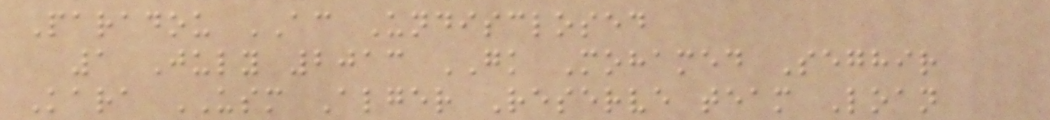Paradou AC Undisclosed
1 July 2013 GK Mohamed Seghir
Kara USM Alger Reserve team Loan
